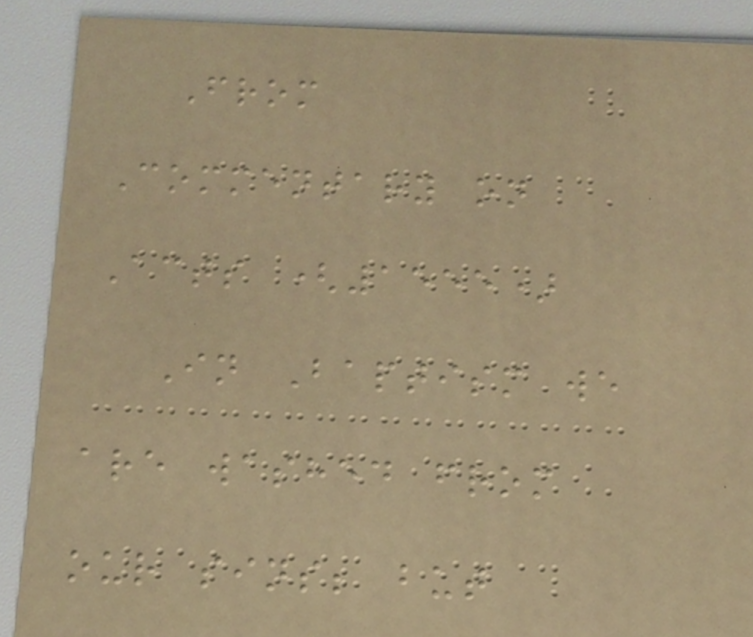From
Commentary on
Acts (1555)
In Baptism we
are washed from
our sins; but
